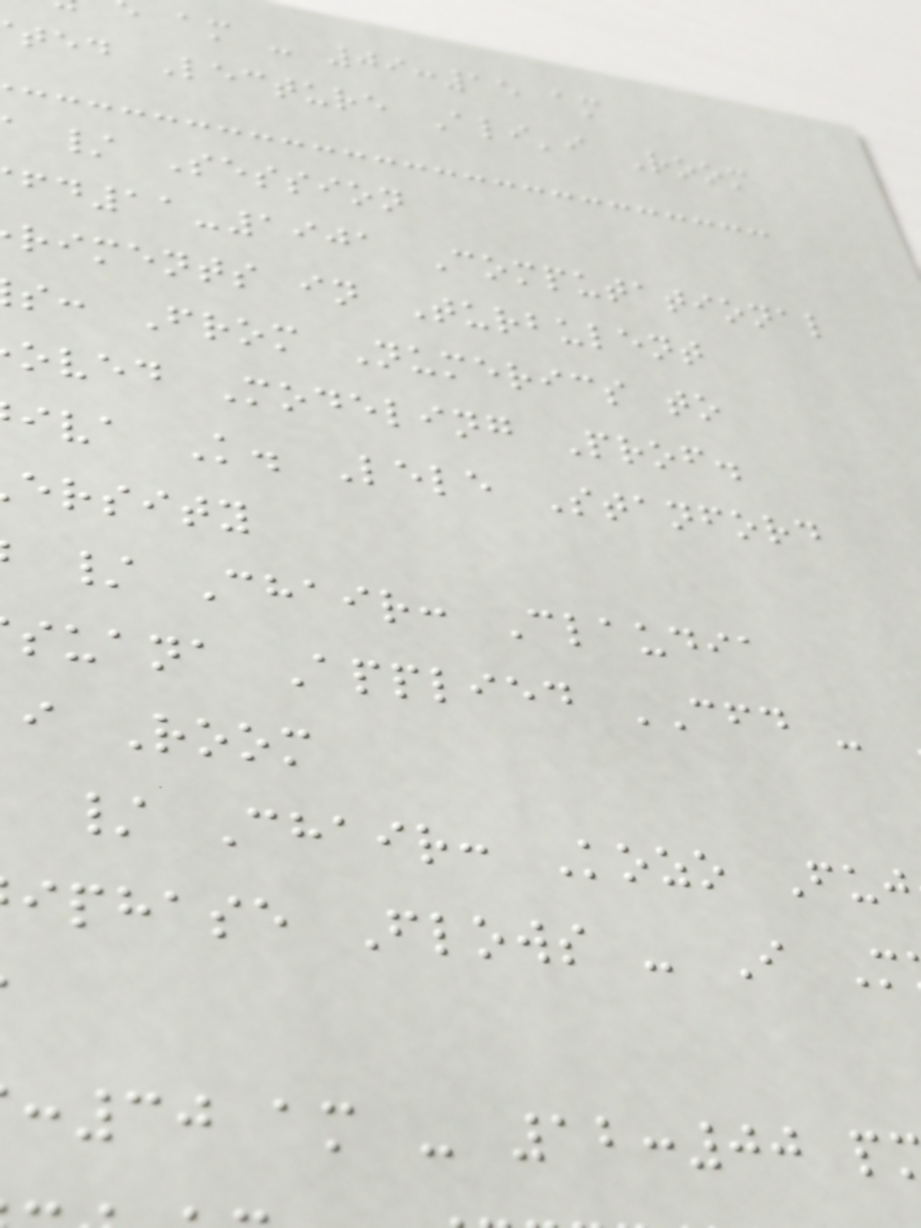am - 09:15 am
ted Lecture Ali'i Room
/ Session
fd11-1901 Computational
riments in Turbulent
s: From Numerics to
oved Modeling Prof.
iva K. Lele Stanford
ersity
/ Chair: Claudia
suana Applied CFD -
i Room
/ Chair: Kozo Fuj
iphase Flows - I M
:30 am - 12:00 p
